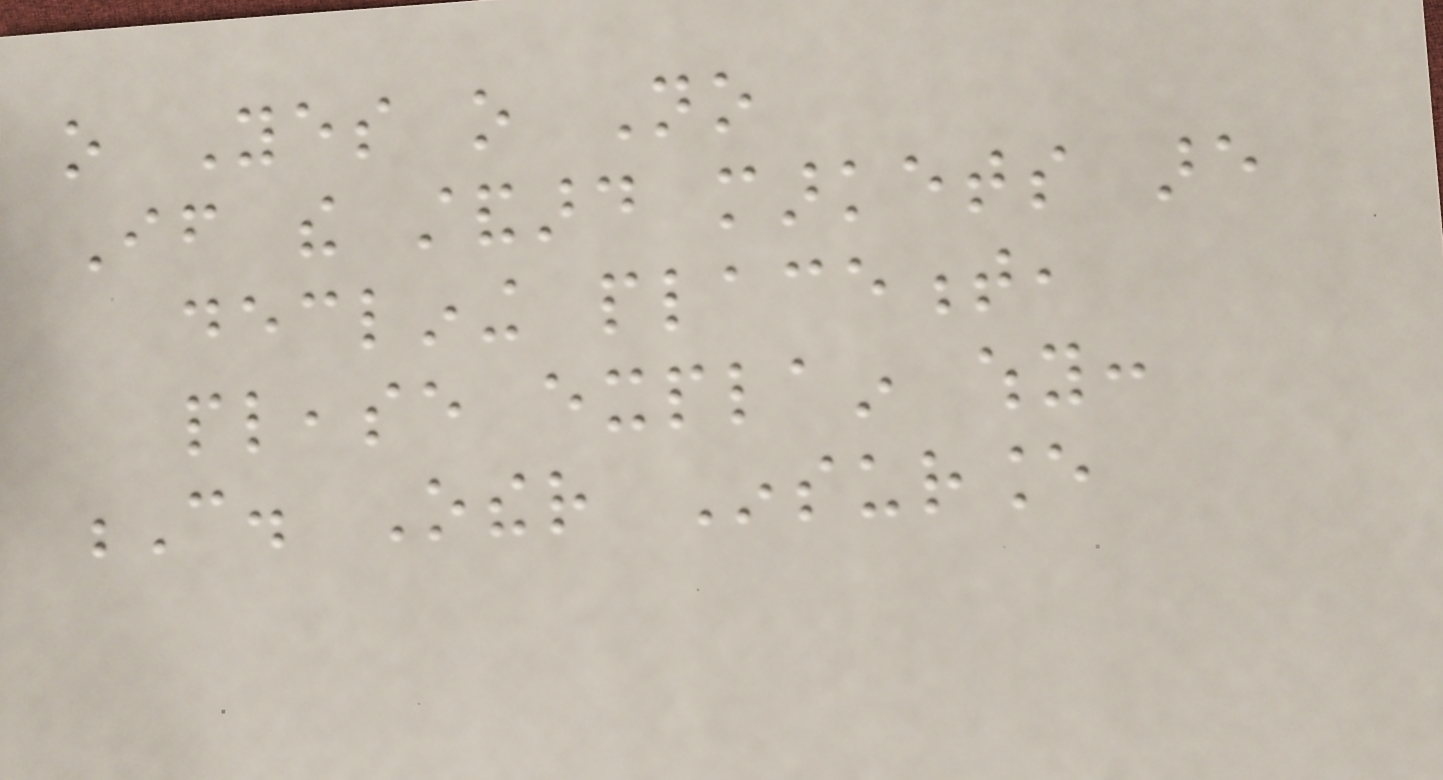o Yes o No
If the standard markets are
declining placement,
please explain why:
C. Other Insurance
